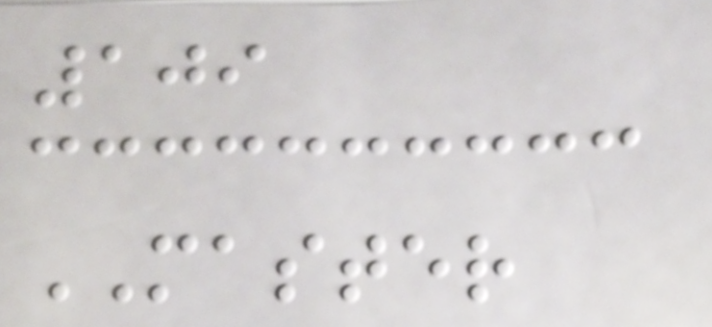109
MASTER
